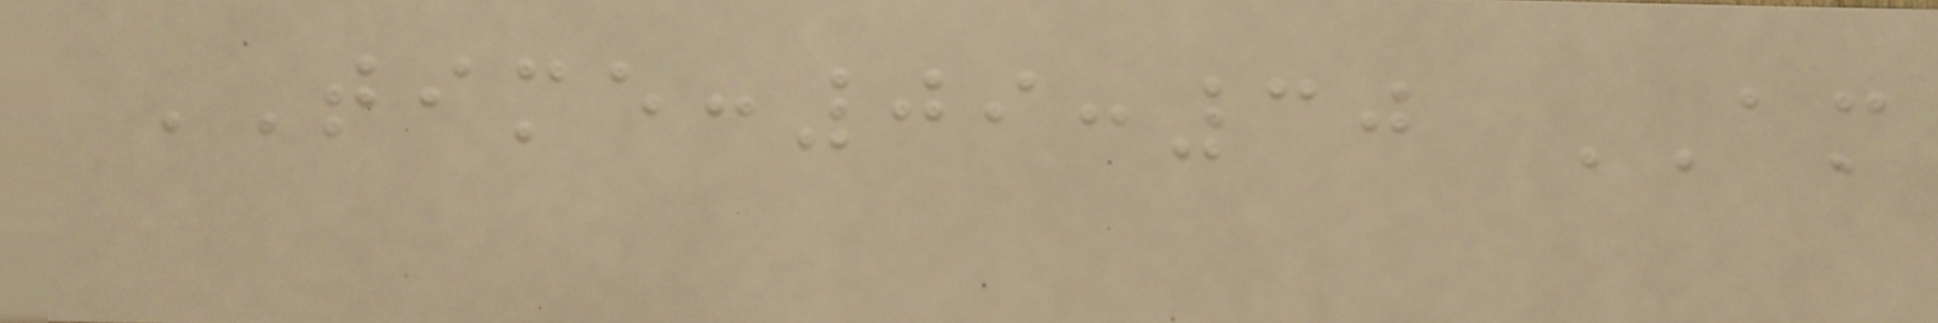TIME:09:30 AM
